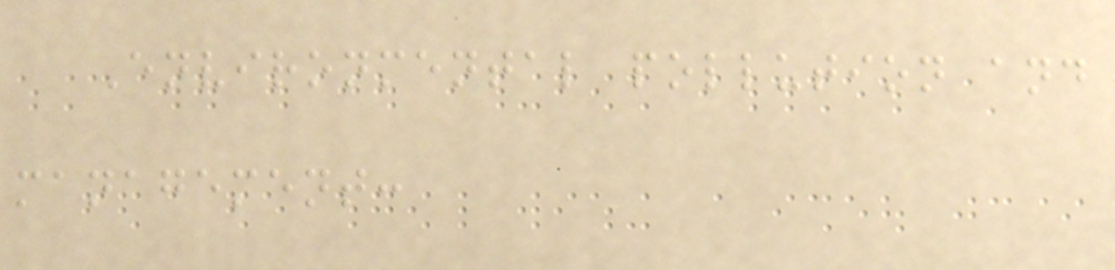Environmental pollution and
management:
